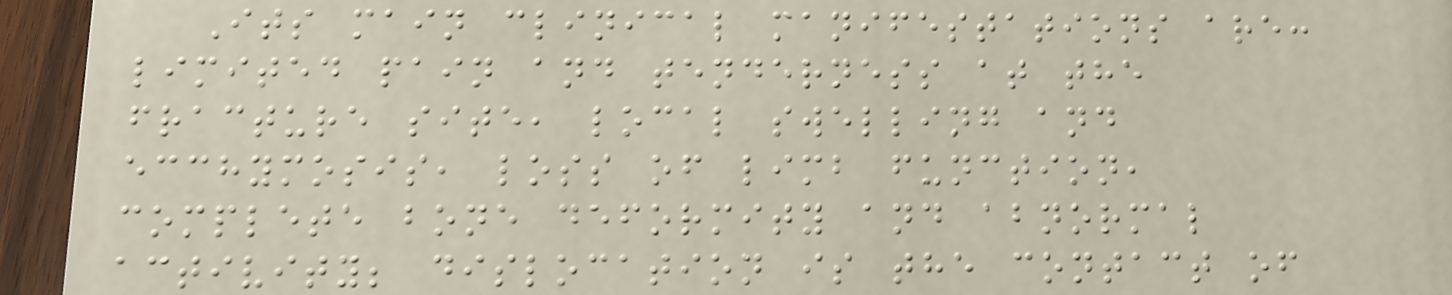Its main clinical manifestations are:
limited pain and tenderness at the
fracture site, local swelling and
ecchymosis, loss of limb function,
complete bone deformity and abnormal
activity; dislocation is the contact of
